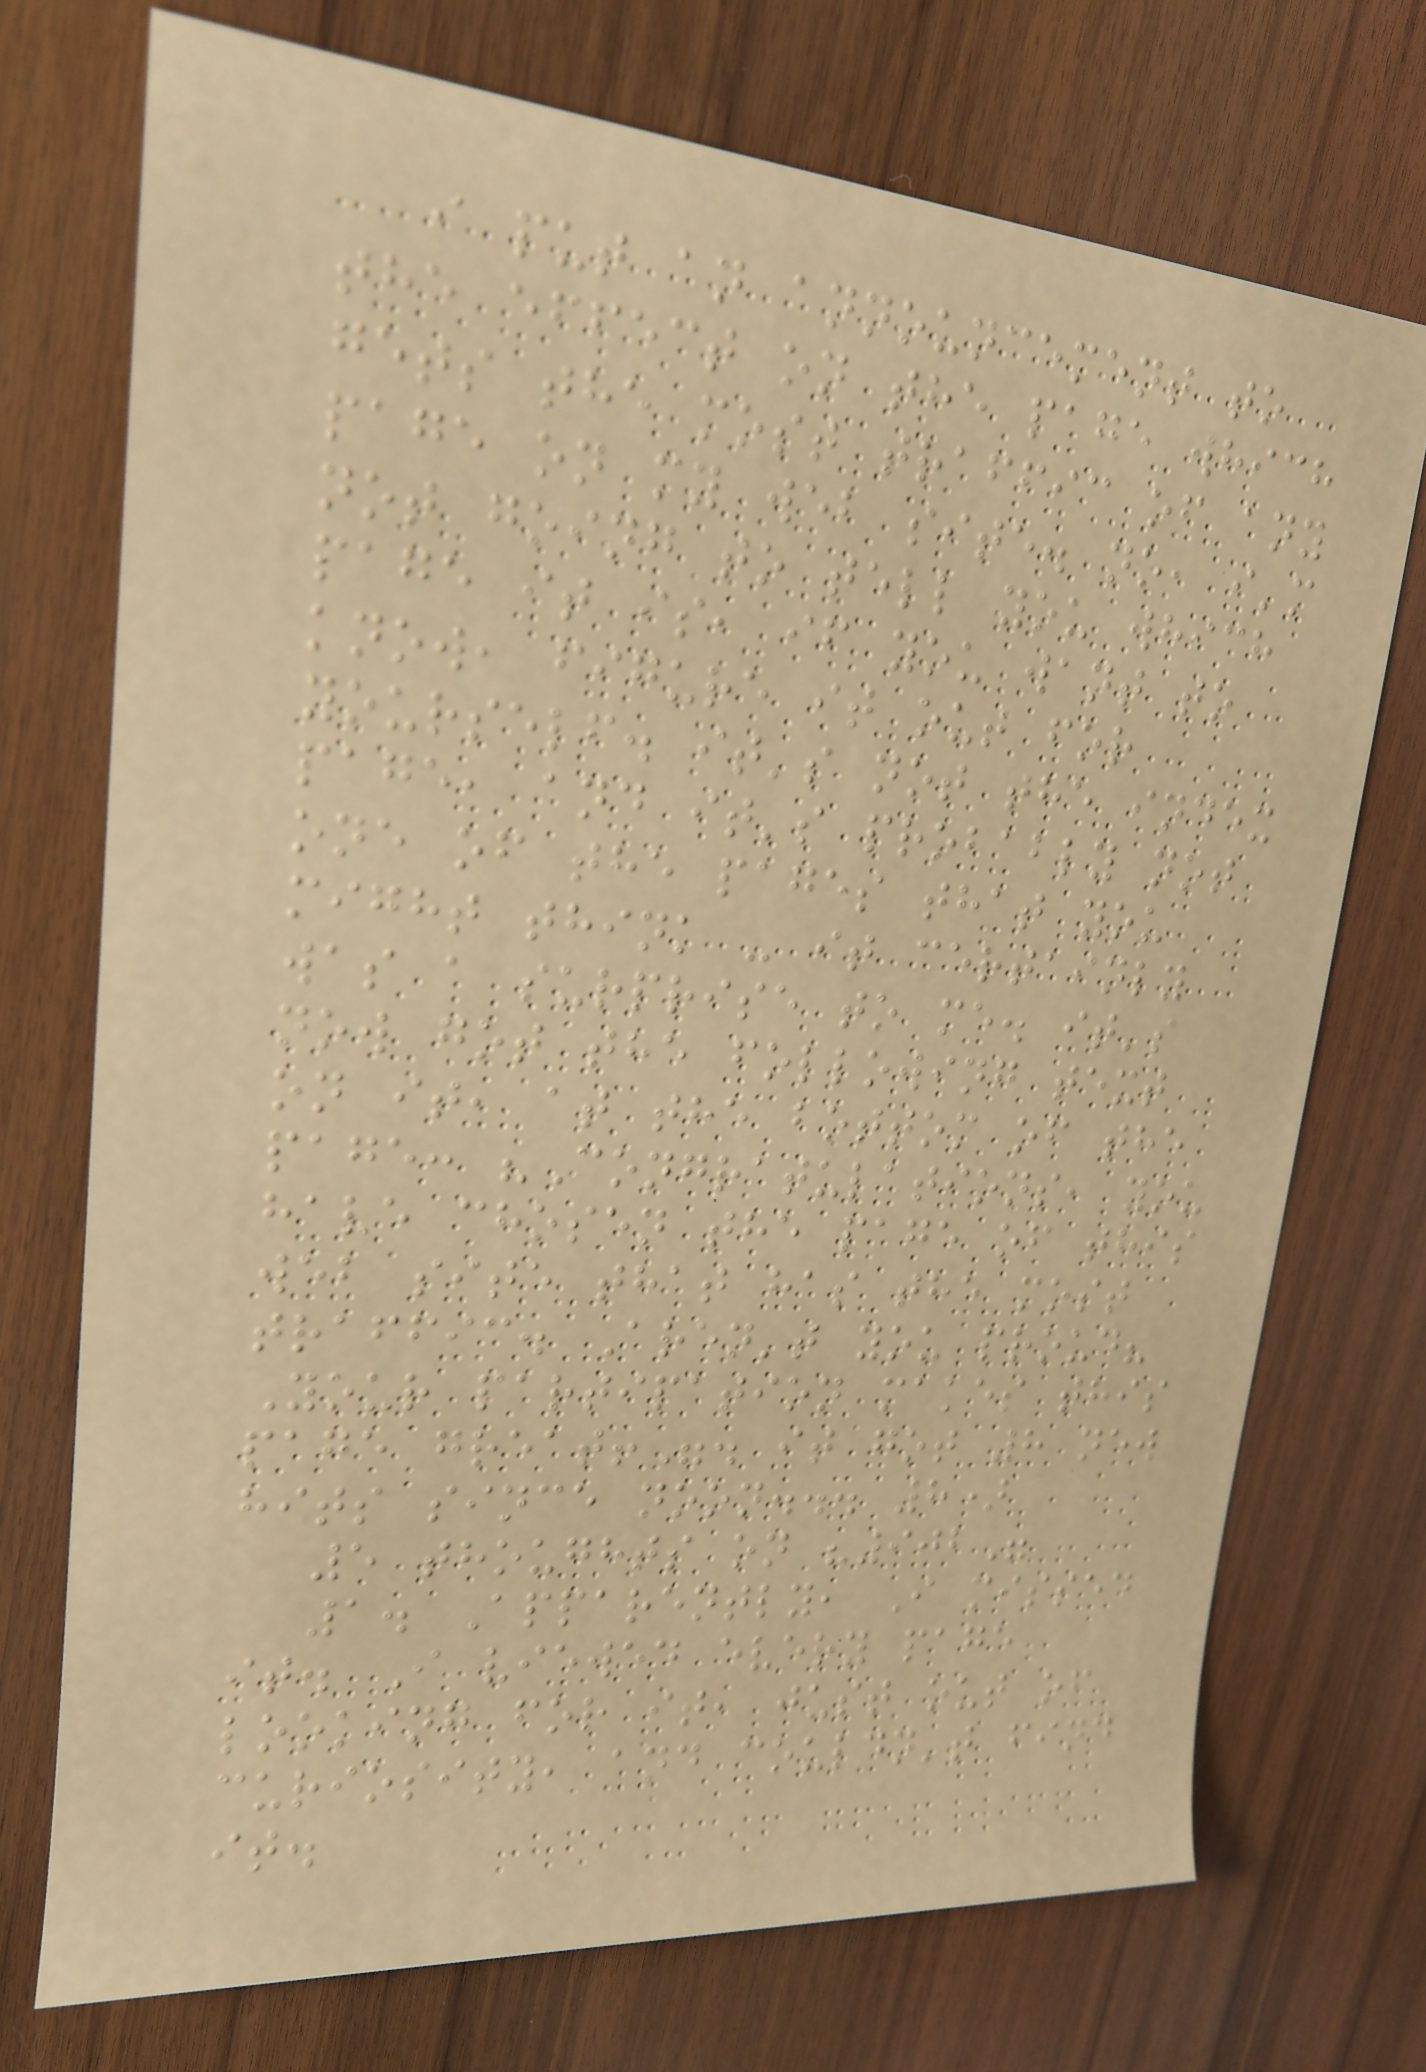i put an announcement to
the effect on the page which
gets the most traffic of any
page on my web site. no, i'm
not going to tell you which
page it is, if you want to
know, figure it out for
yourself. it's not the index
page, and it's probably not
one of the pages that you
might think - it certainly
was a surprise to me. it's
now got the following text
on it, at the bottom of the
page: "Congratulations, you
have chosen the page of this
web site that has the most
traffic. Aren't you proud?
Your partipation makes this
page great!". it got 8 new
hits since noon... 8)
5 thoughts on "902"
1. Apparently, I missed
it. I viewed every page
looking for it, just out of
curiosity, and couldn't find
it.
